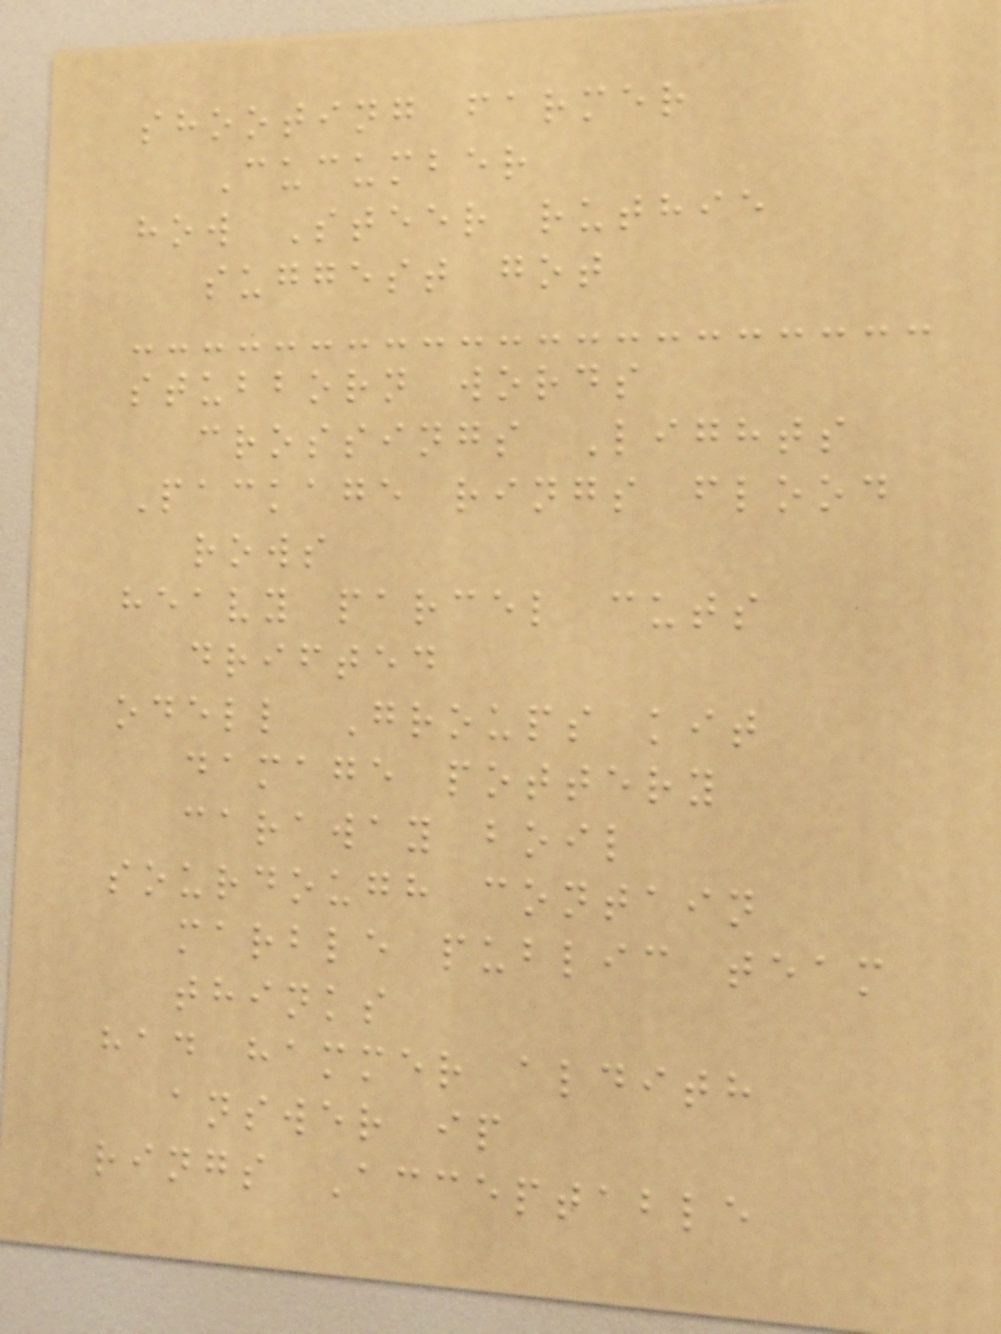shooting farmer
Cucumber
how Steer ruthie
suggest got
stubborn words
crossings Lights
Package rings flood
rows
heavy parcel cuts
drifted
odell Groups kit
damage pottery
caraway boil
sourdough contain
marble public team
thinks
had hammer aldith
answer ip
rings Acceptable
